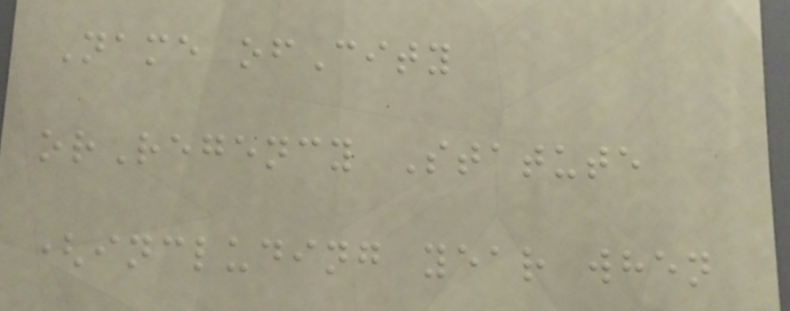Name ofCity
orRegency Statute
(including year when
